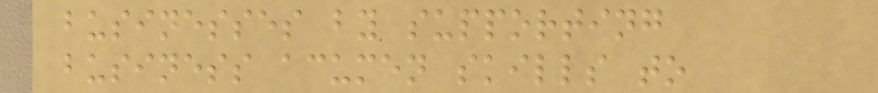businesses by supporting
business acumen skills to
